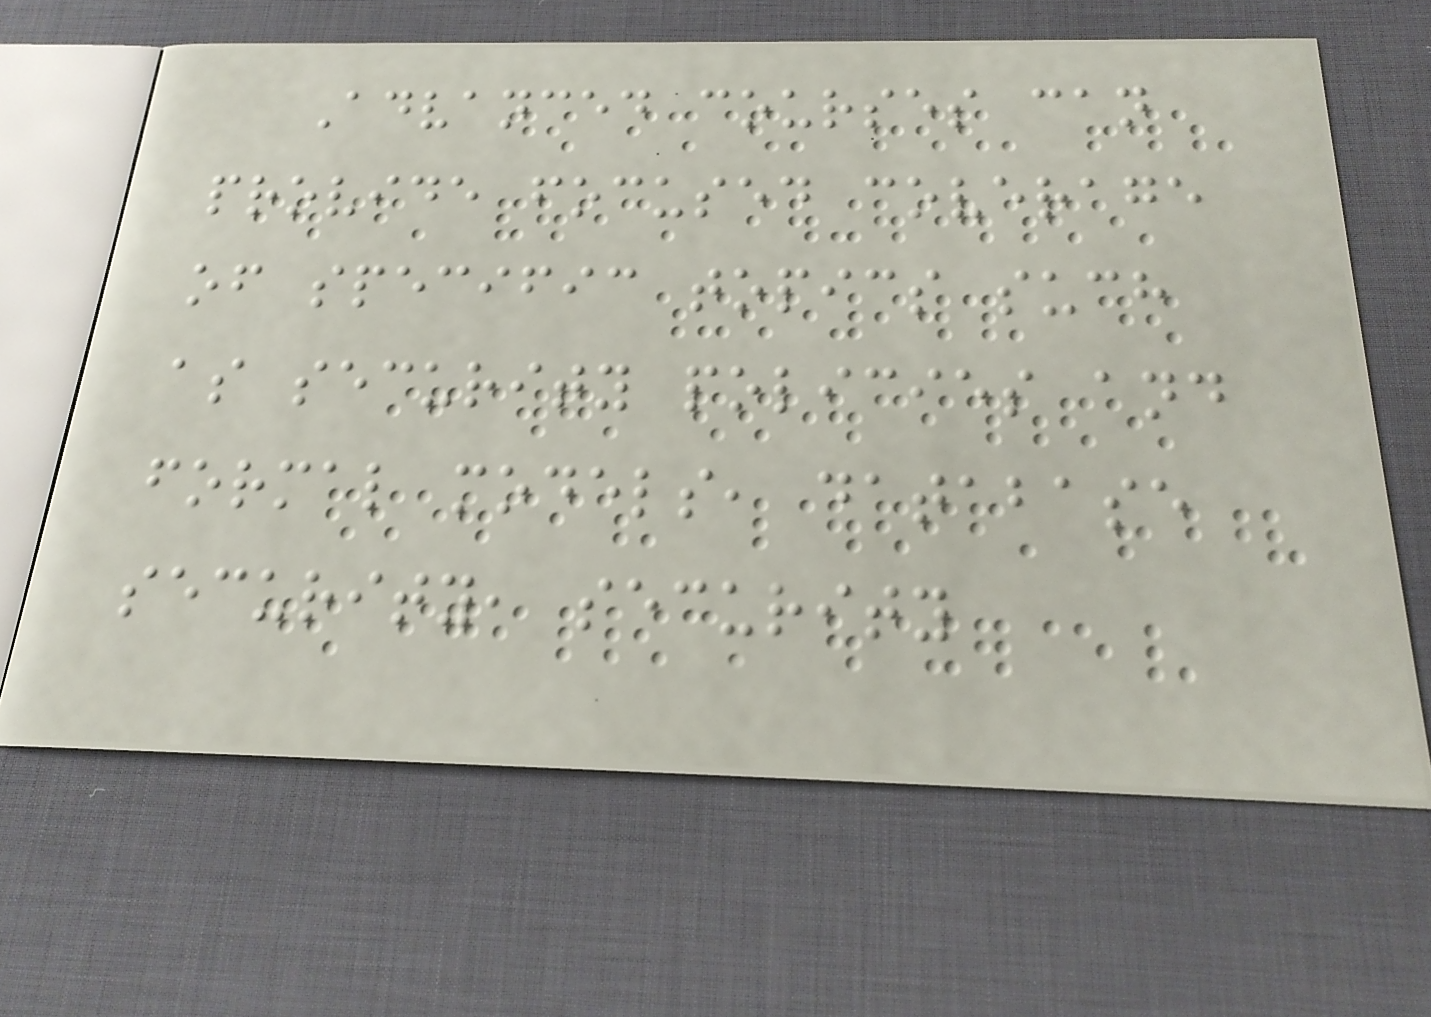Advanced courses can
provide focused coverage
of specific topics such
as security policies and
formal models, database
security, security
